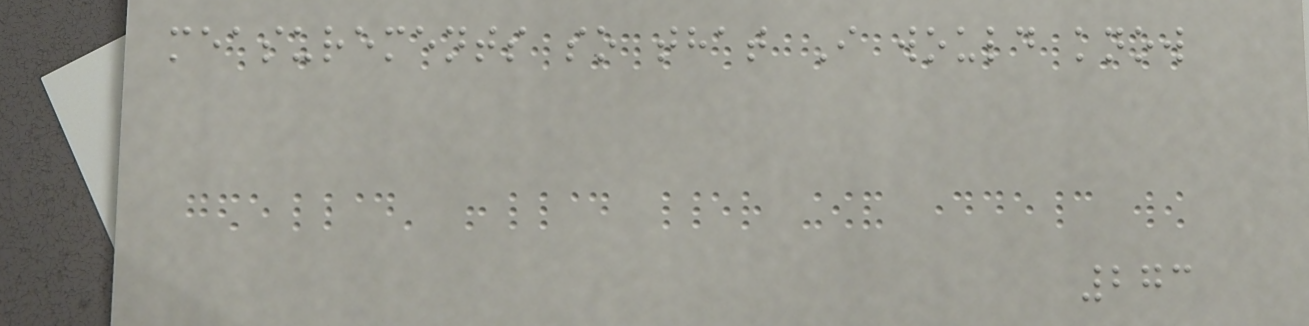measurements so that I would know
273
